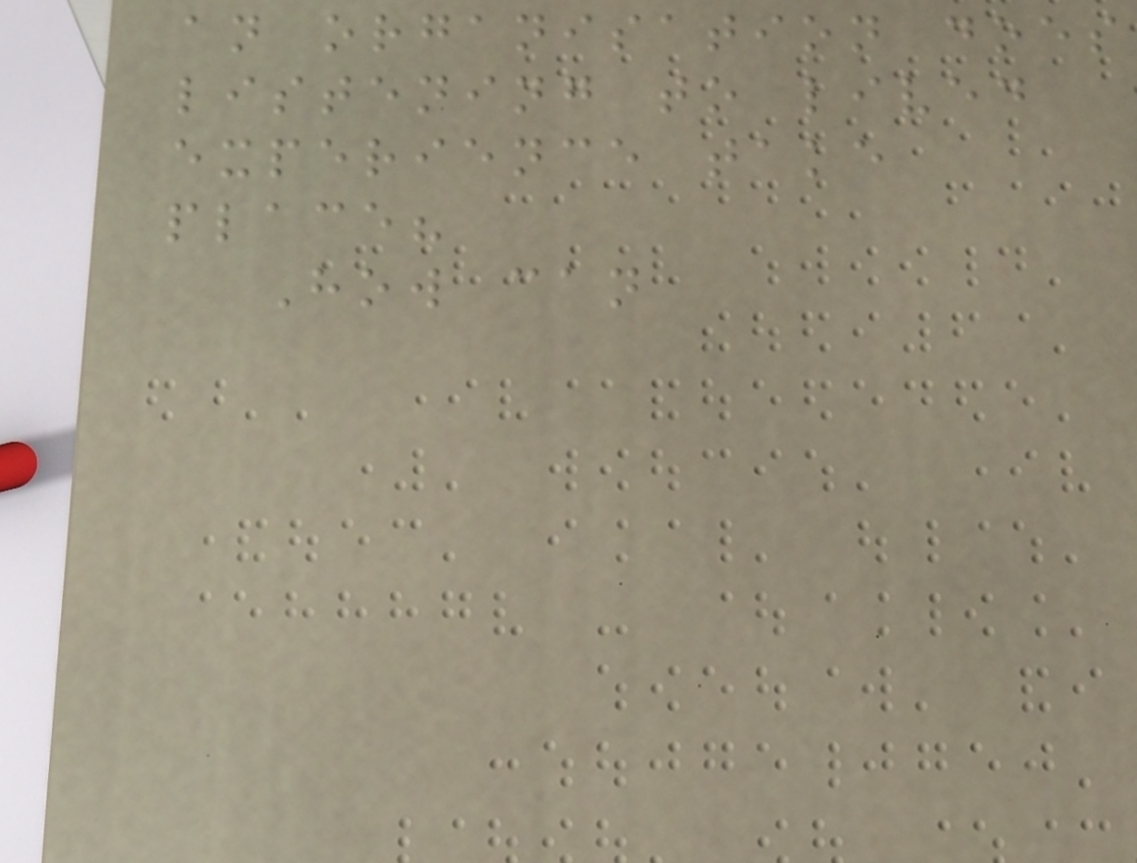an organisation does
listening to lived
experience take
place?
How can
